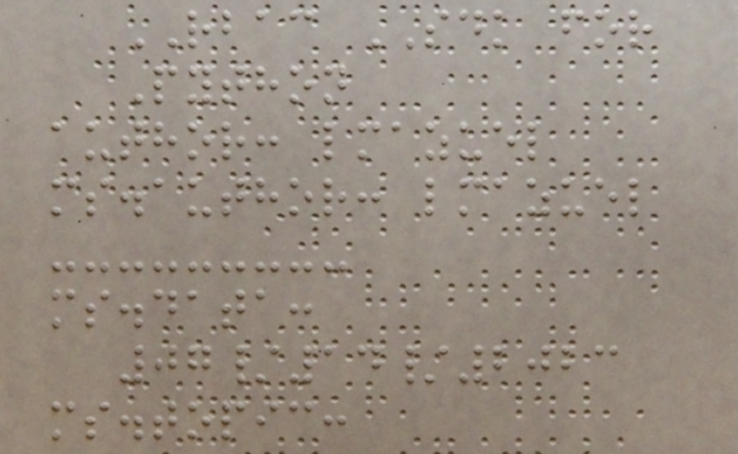RBAC SDK for
Python
author: lmazuel
ms.author: lmazuel
ms.data:
07/14/2023
ms.topic:
